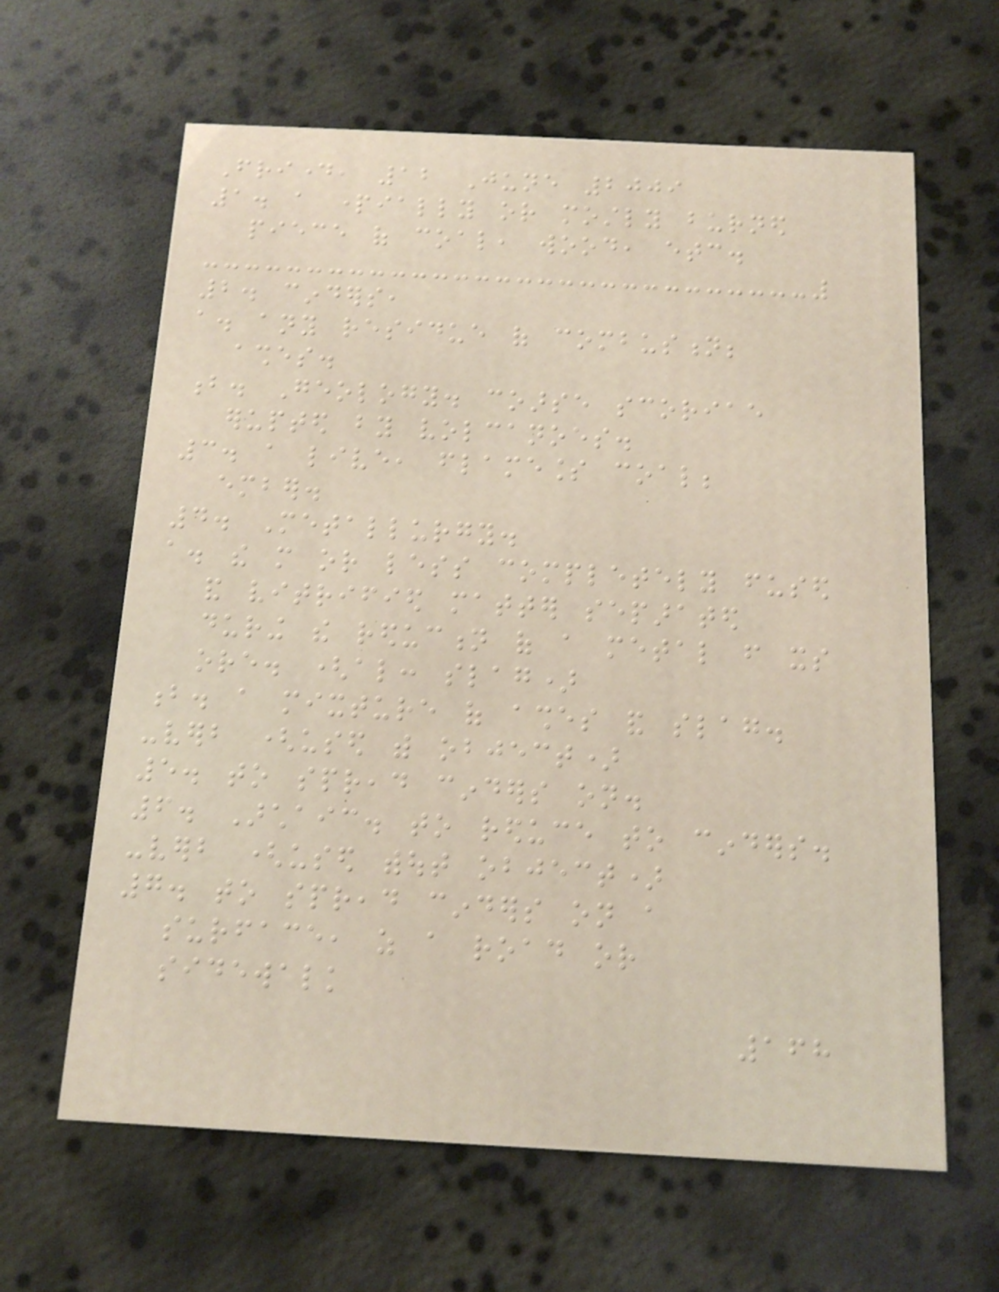Friday, 12 June 2009
1. a partially or mostly burned
piece of coal, wood, etc.
2. cinders,
a. any residue of combustion;
ashes.
b. Geology. coarse scoriae
erupted by volcanoes.
3. a live, flameless coal;
ember.
4. Metallurgy.
a. the more or less completely fused
and vitrified matter separated
during the reduction of a metal from its
ore. (also: slag)
b. a mixture of ashes and slag.
-verb (used with object)
5. to spread cinders on.
6. Archaic. to reduce to cinders.
-verb (used without object)
7. to spread cinders on a
surface, as a road or
sidewalk
168
